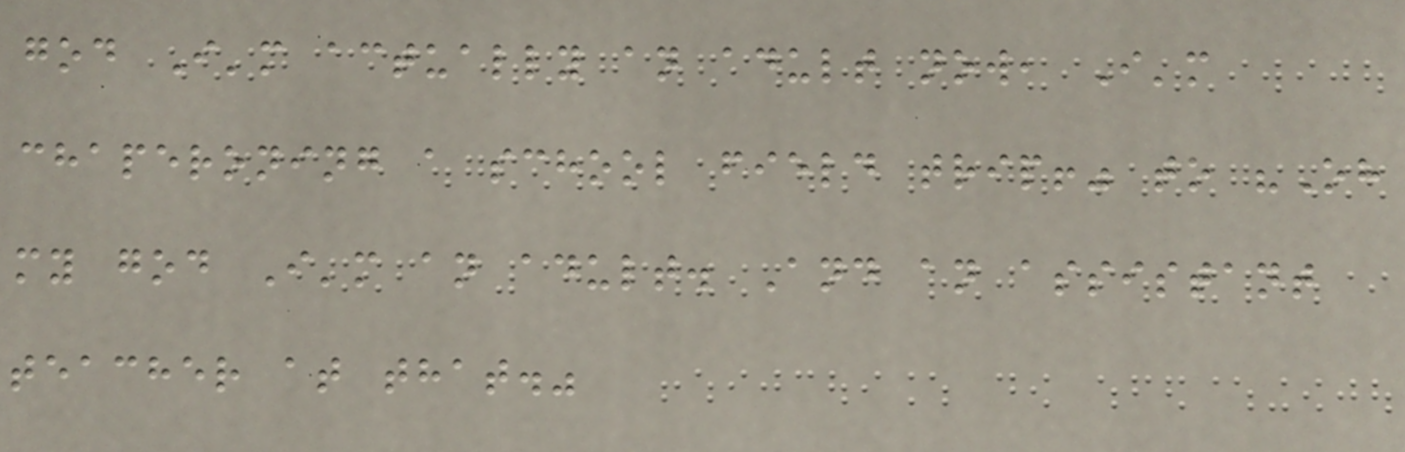god I'm actually an adult now, I'm
chaperoning a school field trip!" to "Oh
my god I'm an adult. And an assistant
teacher at that."
